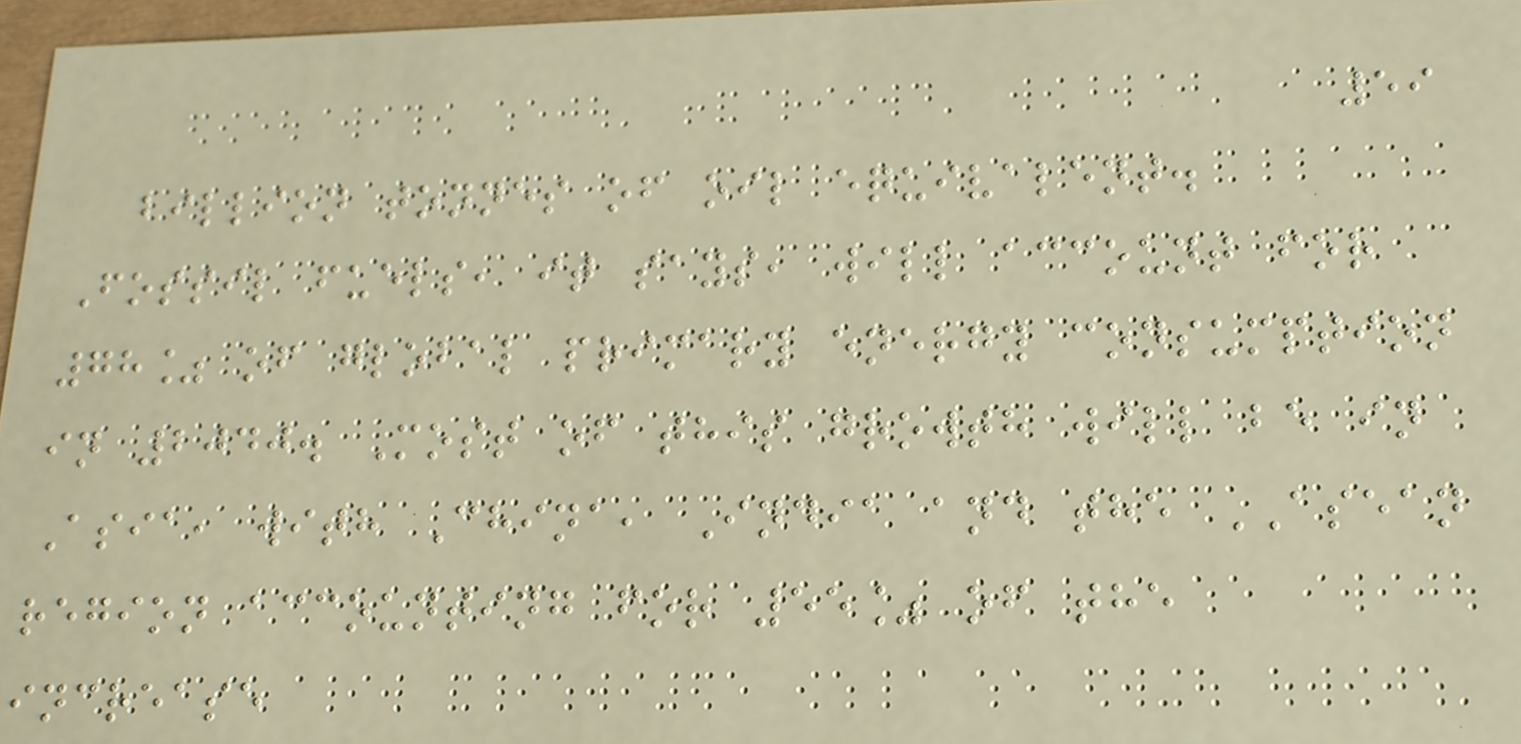59
billion tonnes of oil equivalent.
Fossil fuels, it says, will account for
78% of global primary energy consumption
in 2040. Most of this growth will be in
Asia, with China, India and the ASEAN
region accounting for 55% of the
increase
